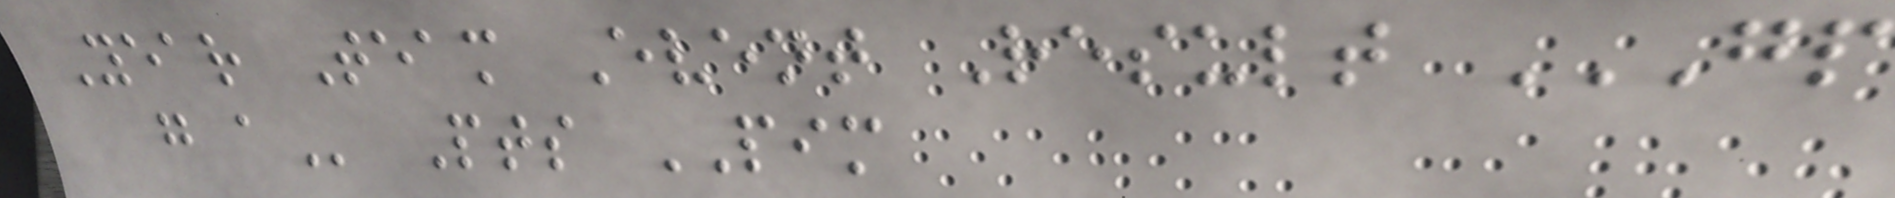Year Team Event Result GP
G A Pts PIM
